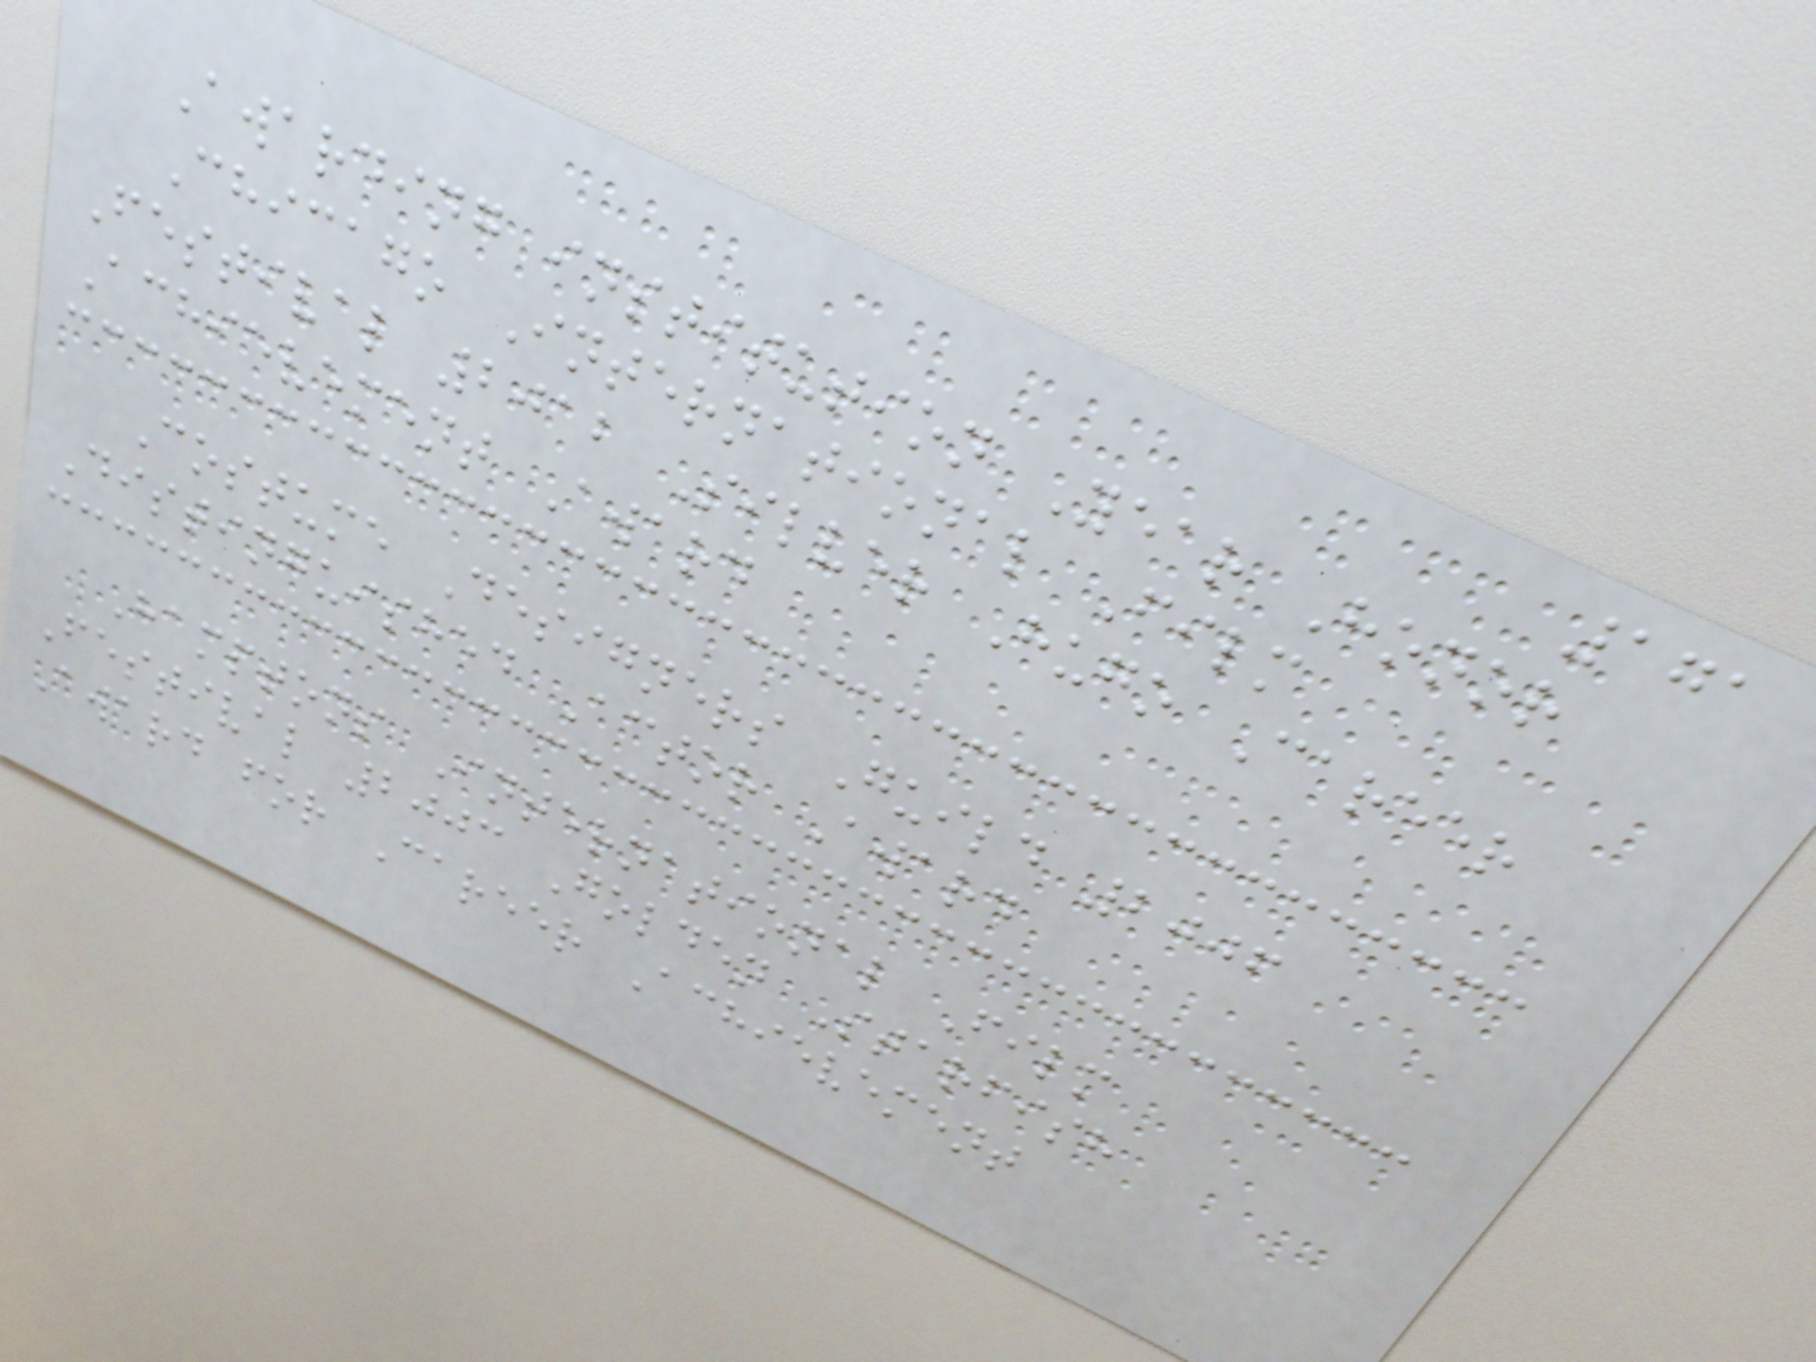171
Awarding institution Year Honor
Chicago International Film
Festival 2012 Silver Hugo Career
Achievement Award
Costume Designers Guild 2006
Distinguished Actor Award
Hamptons International Film
Festival 2003 Golden Starfish
Award for Career Achievement
